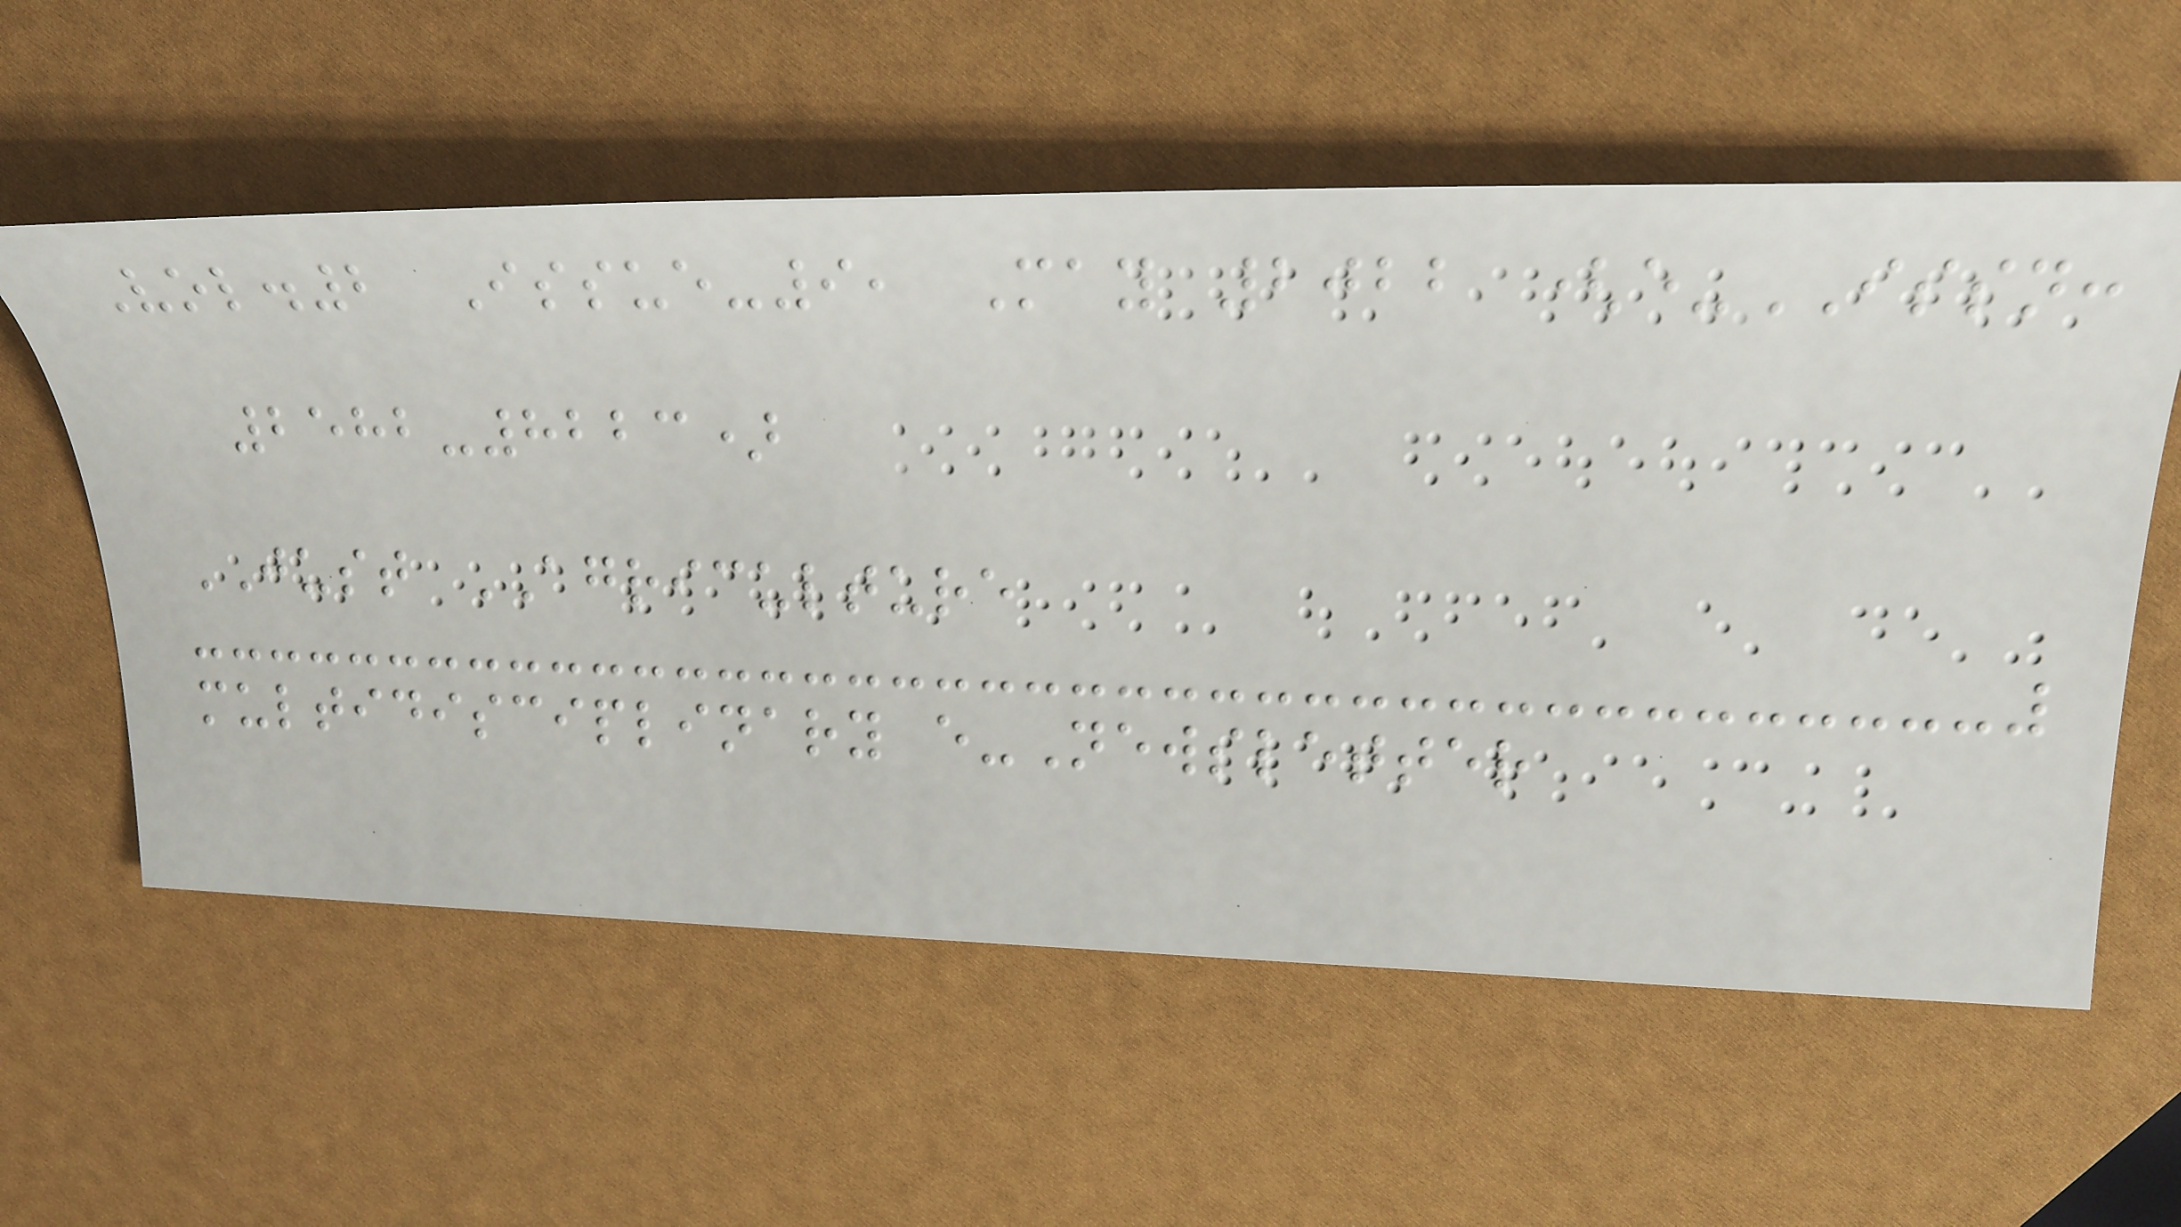Vol.2 Issue-9, May 2022 (e-ISSN:
2582-8223)
JUST AGRICULTURE
multidisciplinary e-Newsletter
